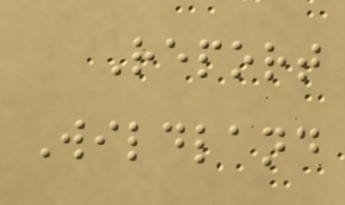Report
Wildland
